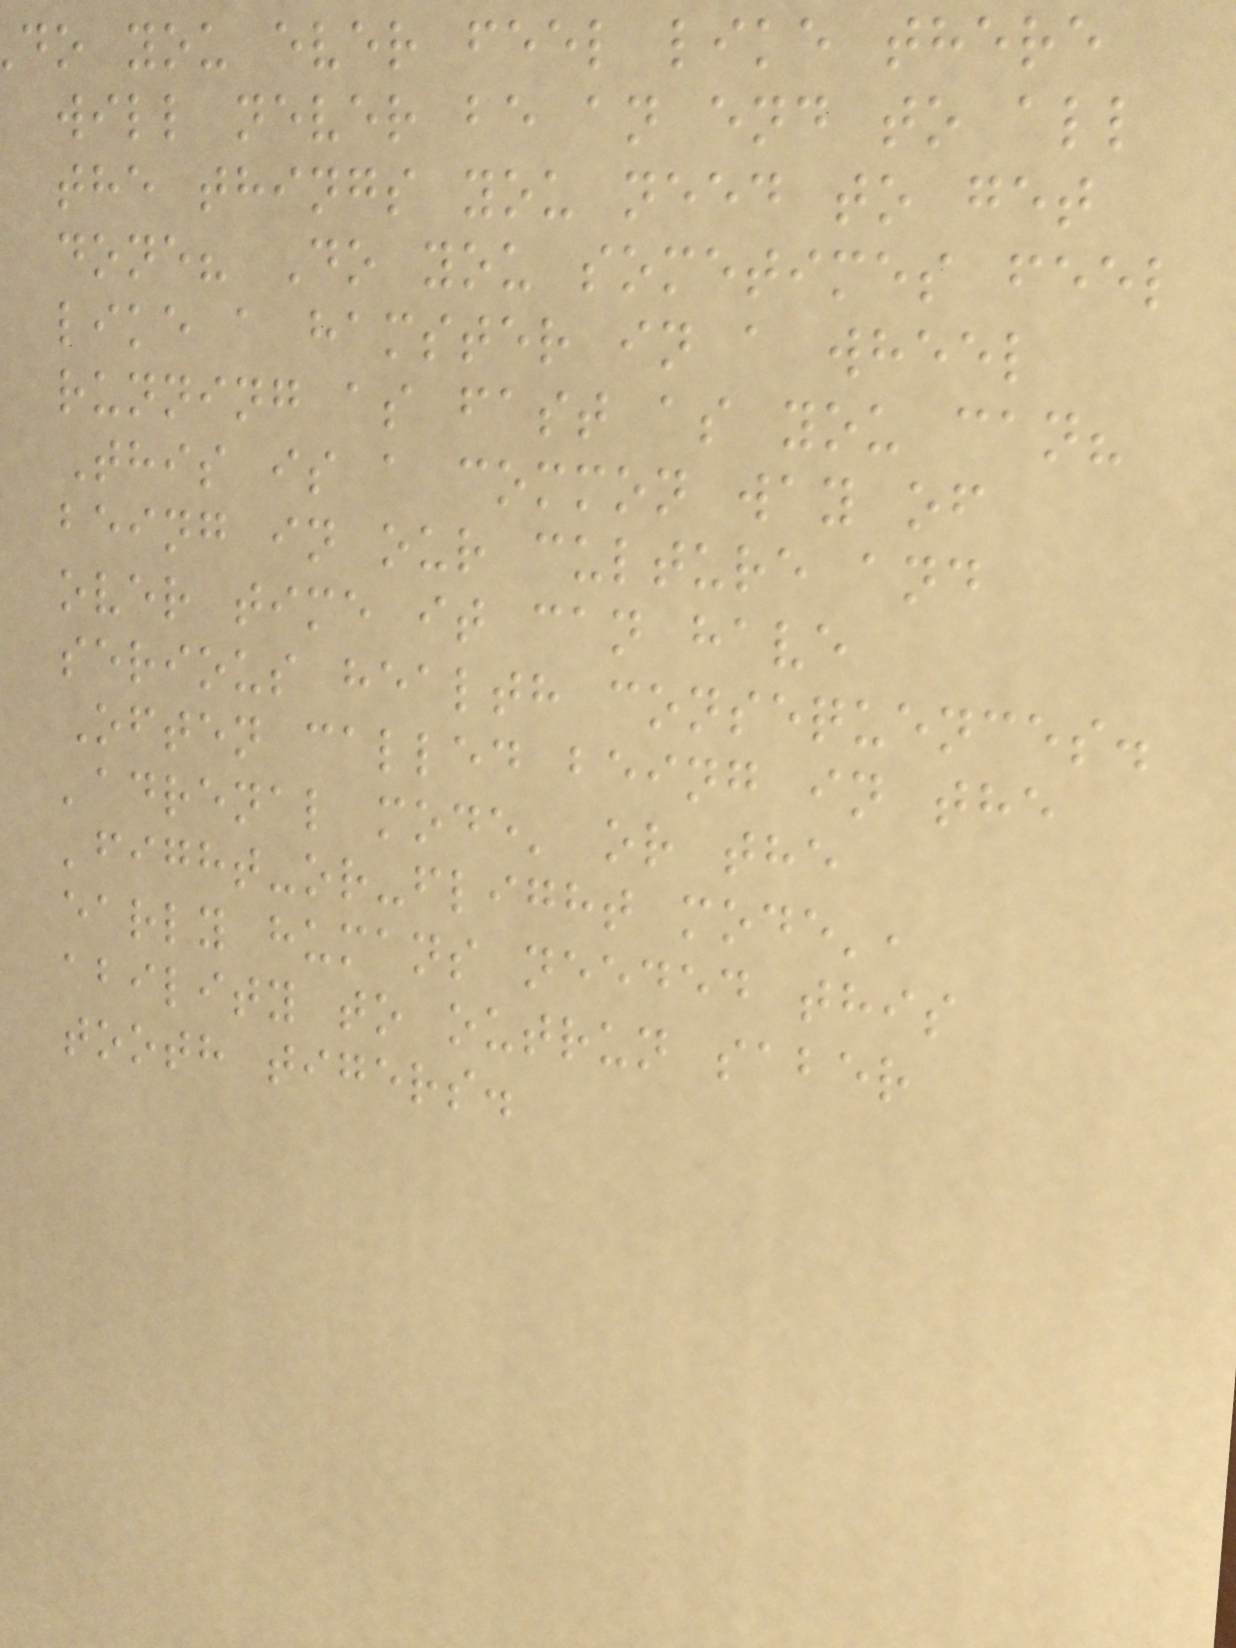do you ever feel like there
will never be an end to all
the things you need to get
done? Do you sometimes feel
like a hamster in a wheel
running as fast as you can?
This is a common way of
being in our culture and
over time it can have
serious health consequences.
Often called being in the
'adrenal mode' or the
'fight-or-flight mode',
early humans needed this
ability to outrun saber
tooth tigers.
